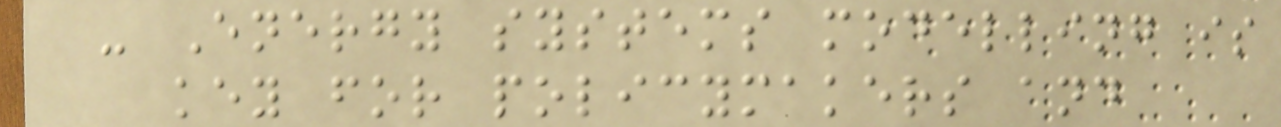- Energy systems modelling is
key for policymakers and
